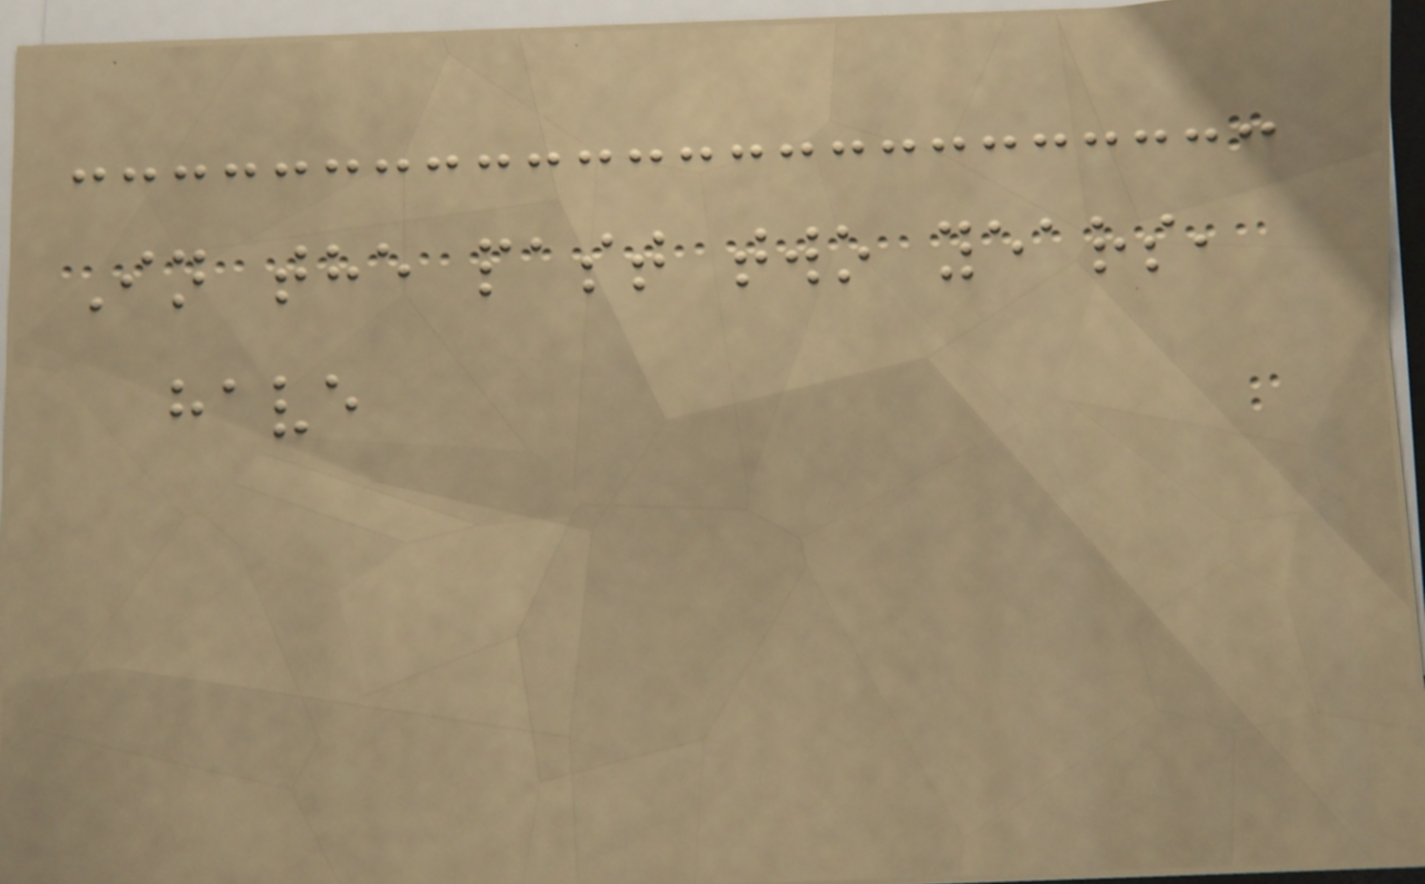In the past two years,
have
